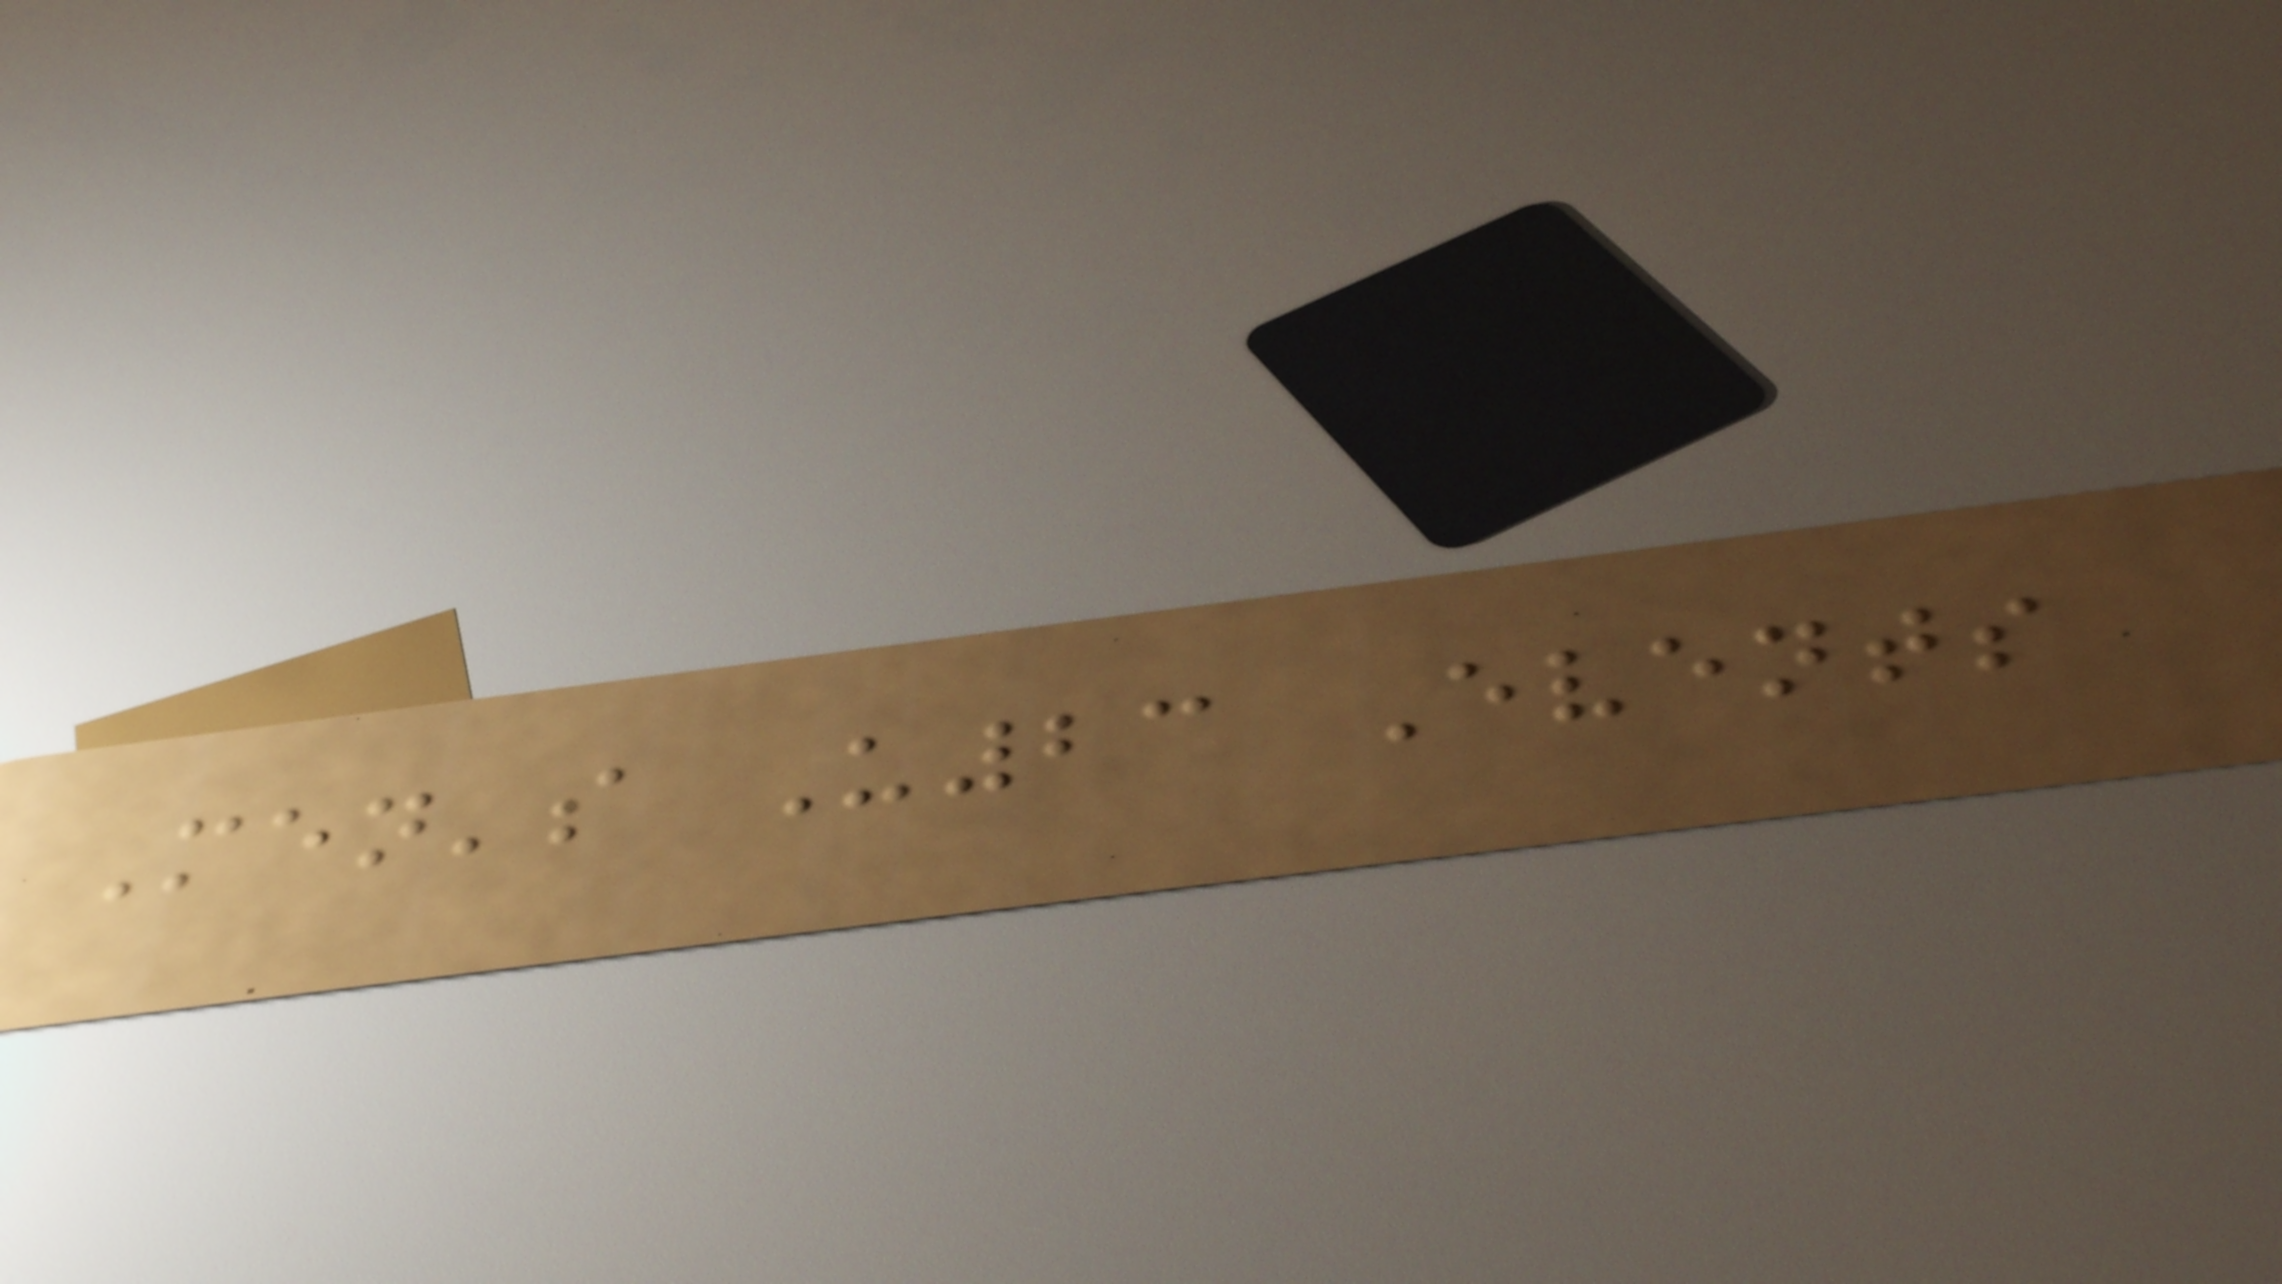Men's U23 Events
